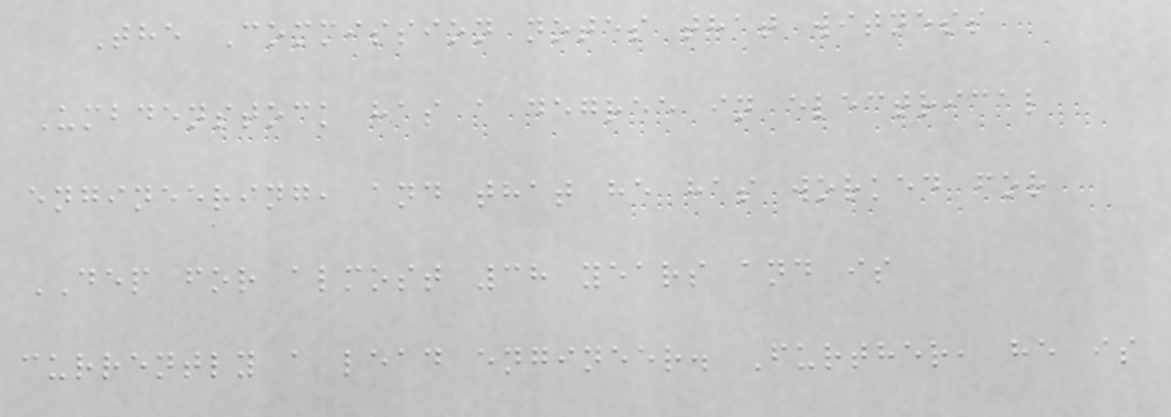The Commission notes that witness
Umbdenstock has a degree in electrical
engineering, and that he has worked for
DEP for almost 38 years and is
currently a lead engineer. Further, he is
